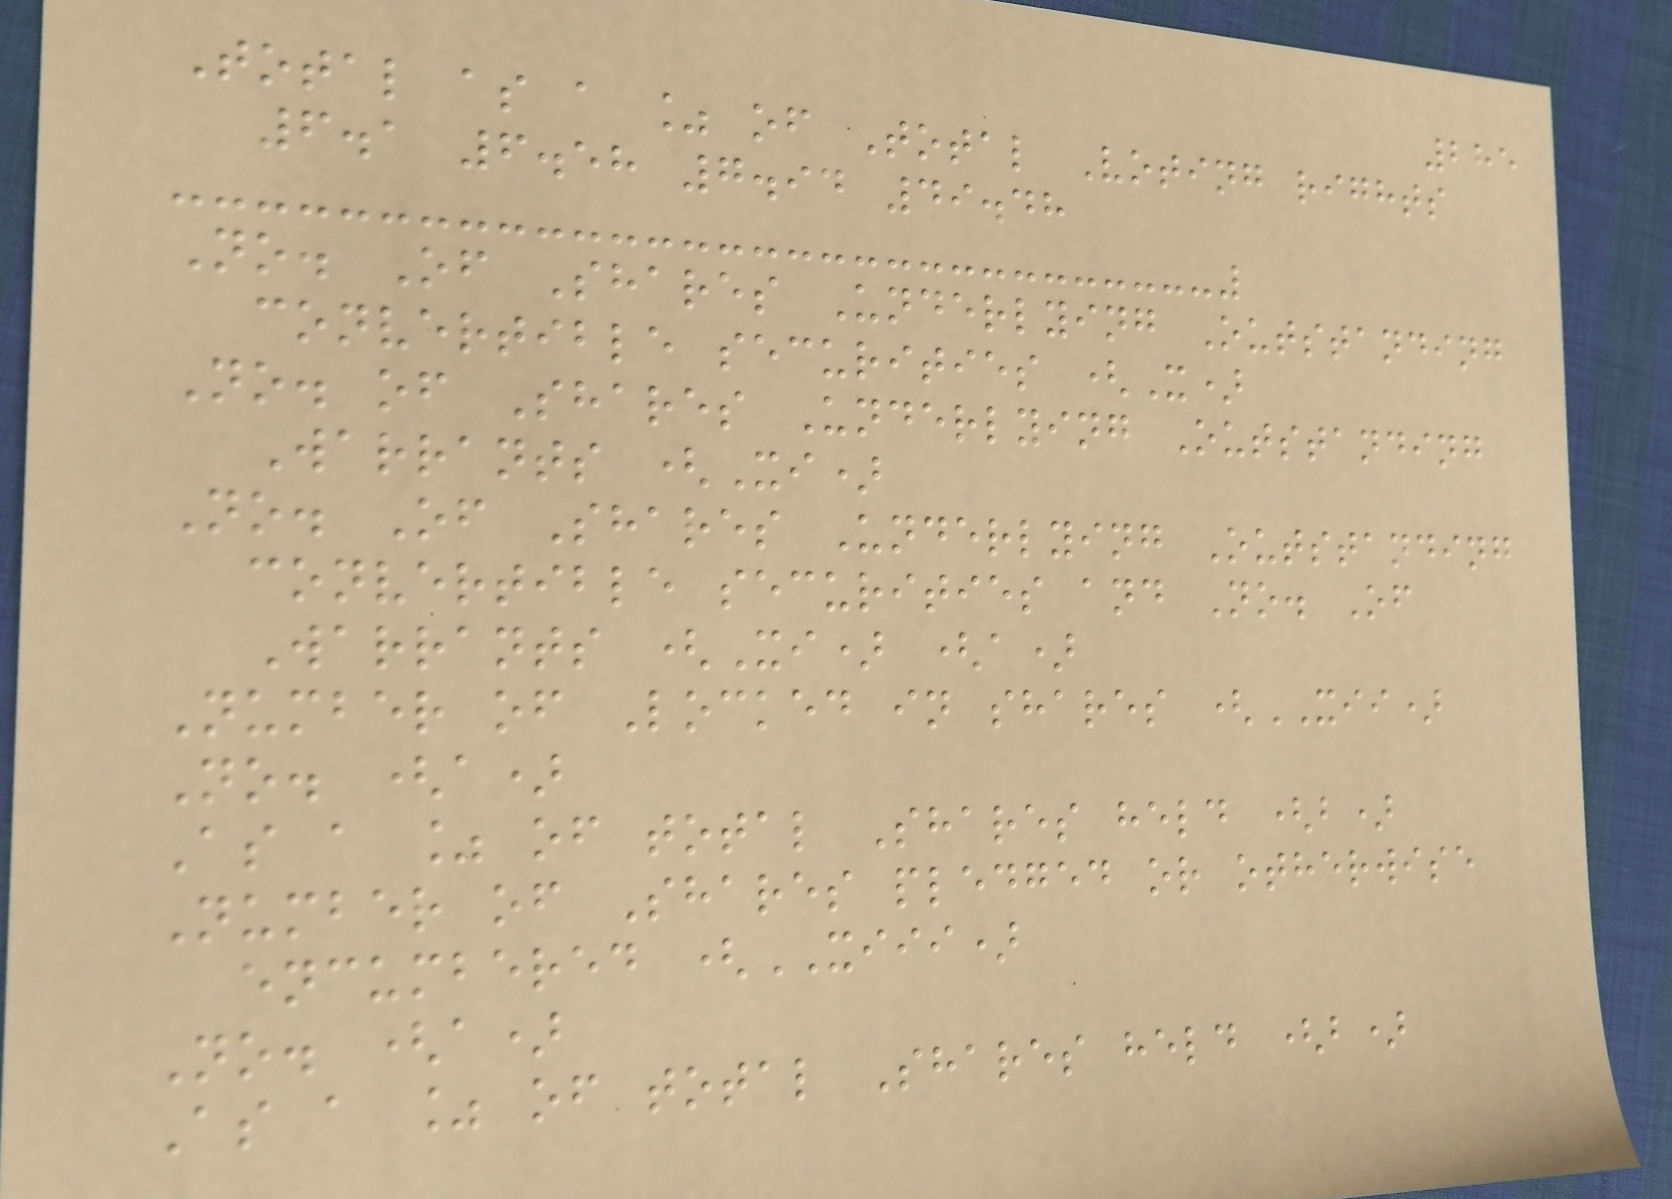285
Total as a % of Total Voting rights
6.1 6.58 7.94 49.48
No. Of Shares Underlying Outstanding
convertible securities (X)
No. of Shares Underlying Outstanding
Warrants (Xi)
No. Of Shares Underlying Outstanding
convertible securities and No. Of
Warrants (Xi) (a)
Number of Locked in shares (XII)
No. (a)
As a % of total Shares held (b)
Number of Shares pledged or otherwise
encumbered (XIII)
No. (a)
As a % of total Shares held (b)
